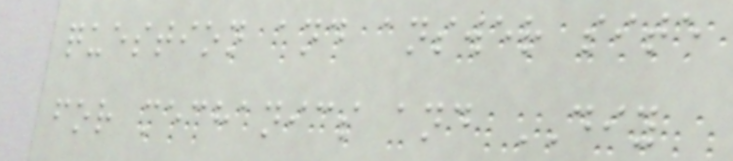question and answer site
for mechanics and DIY
